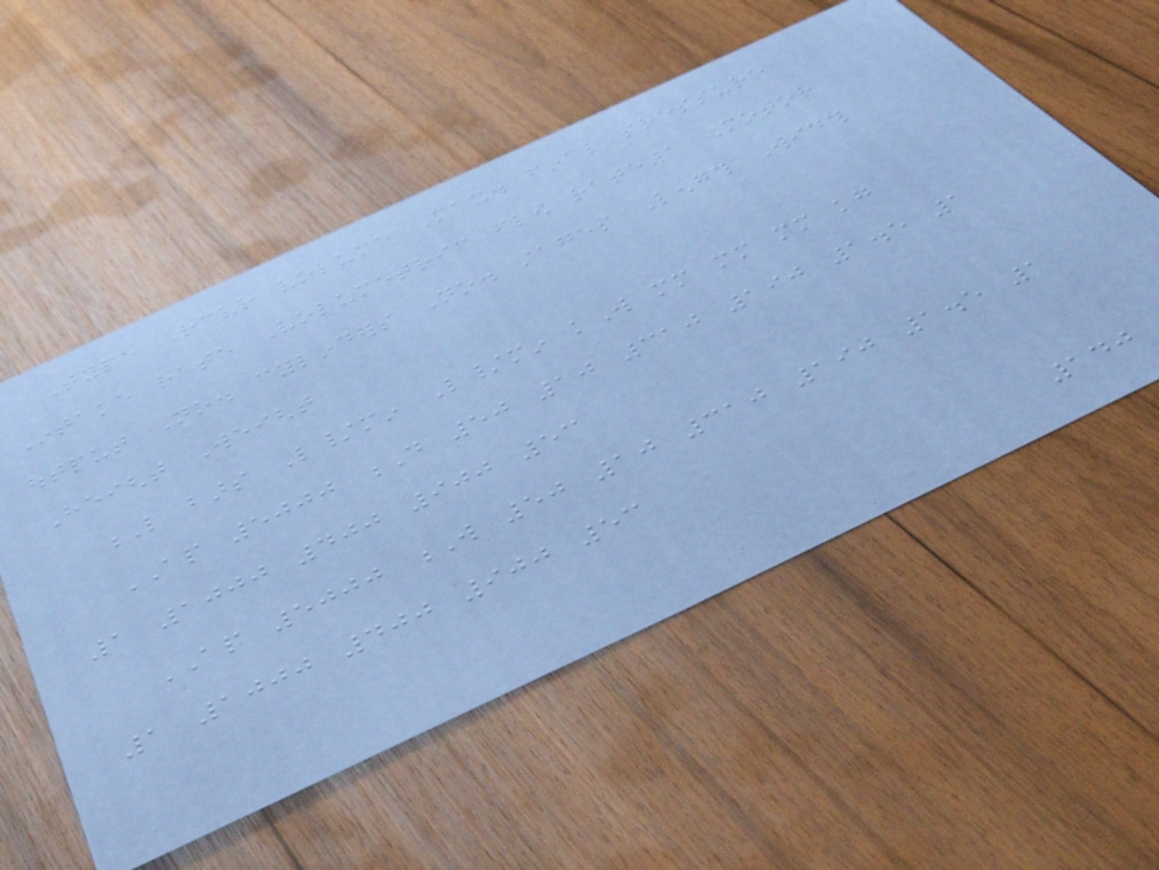Type Receiver volume Max. final pressure
Intake rate Volumetric flow rate1 Motor
output No. cylinders No. stages Length Width
Height Weight
L bars L/min L/min kW mm mm mm kg
AP 5000 D 50 10 310 190 1.5 1
1 1000 400 900 53
AP 5000 W 50 10 310 190 1.5 1
1 1000 400 900 53
140
